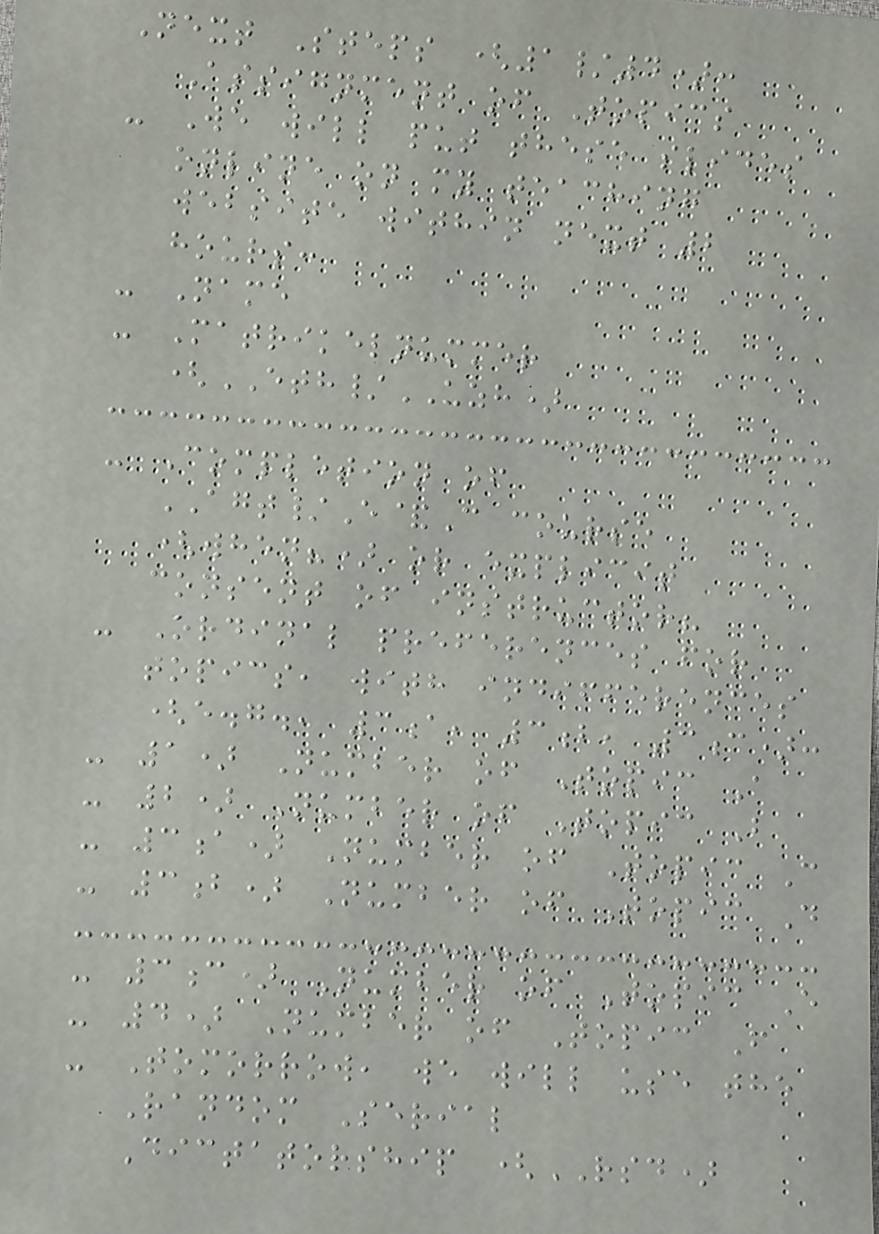Next Steps (1/4):
Assignment of Topics
- We will put these slides
online on my teaching
website within next 2
hours:
- Name
- Matrikelnummer
(ETH/UZH)
- Completion of
AGT/E&C course
(when?) or explicit
consent of instructor?
- Ordinal preferences for
topics, with indifferences
(e.g., 3a, 3b, 3c):
- 1) Number of Topic A
- 2) Number of Topic B
- 3a) Number of Topic C
- 3b) Number of Topic D
- 3c) Number of Topic E
- 4) Number of Topic F
- Tomorrow, we will use the
Random Serial
Dictatorship (RSD)
